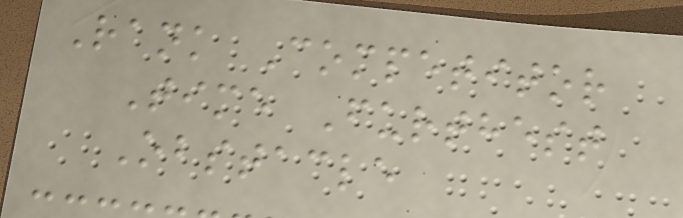Rank Competitor
Time Furthest
Obstacle
